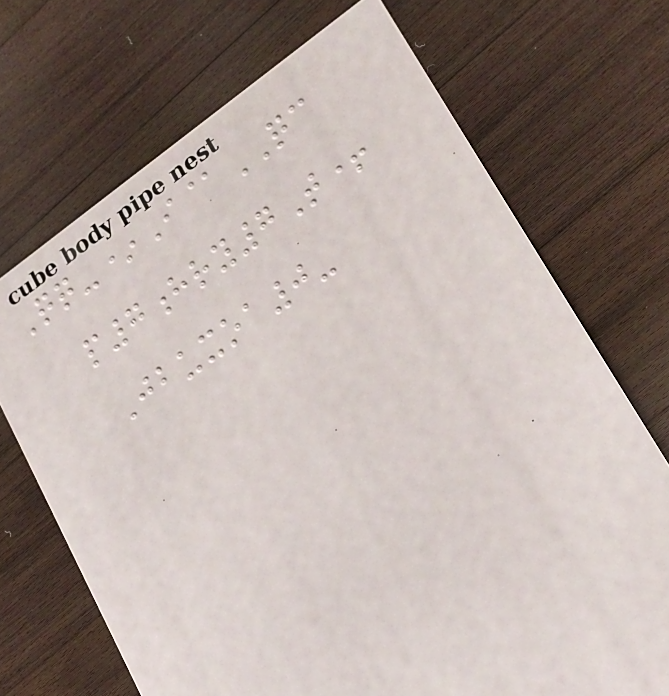Qq-*I@QC
p7hry7T+
Jbuxoa0-
